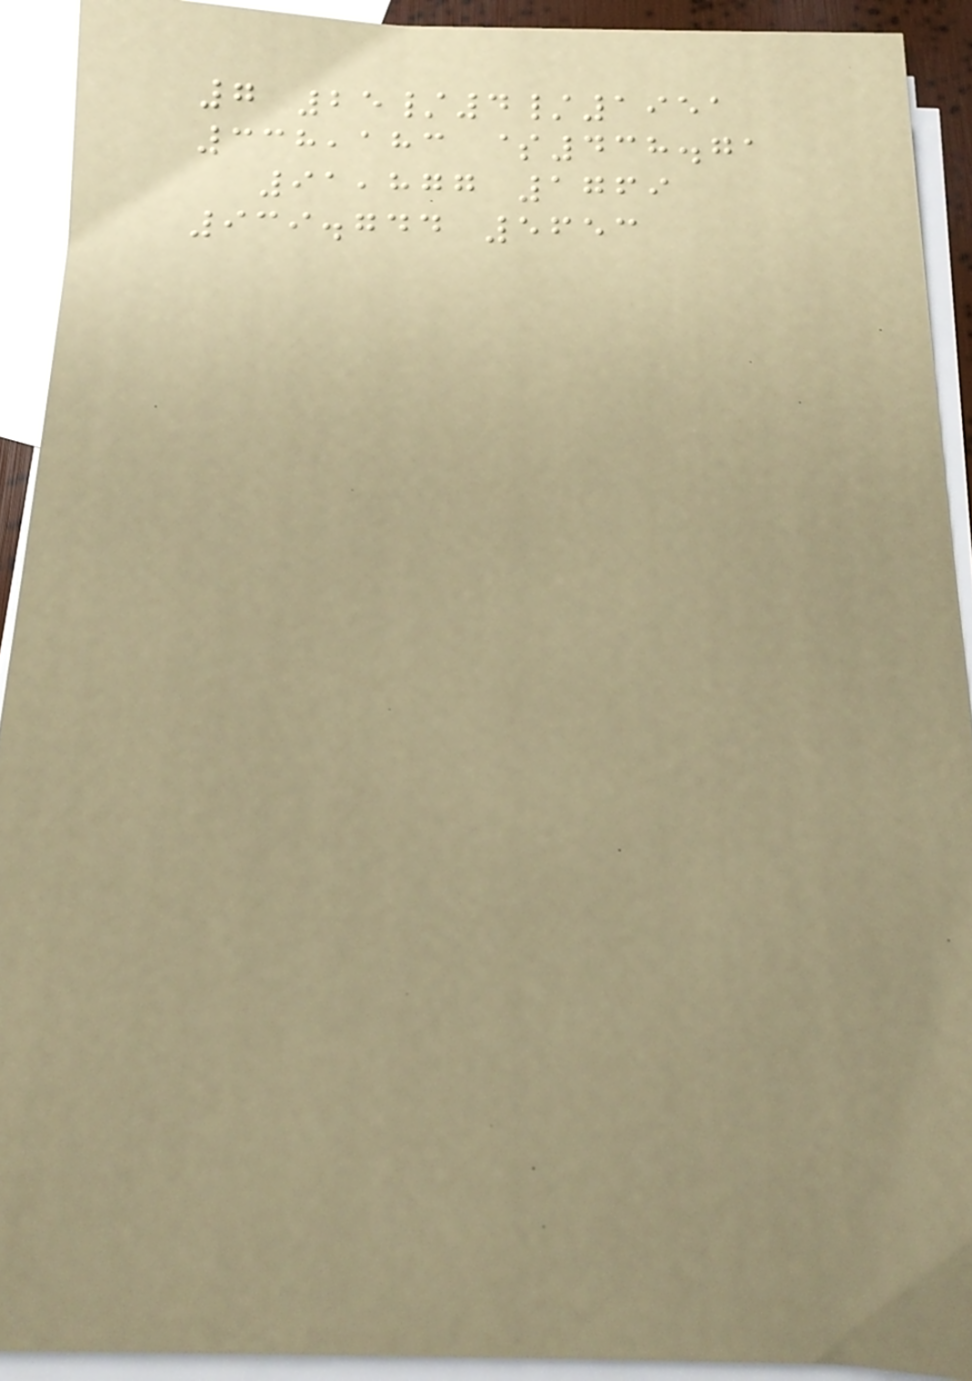7 25/4/1951
338,183 $438.71
91,877 1769
939.744 5653
